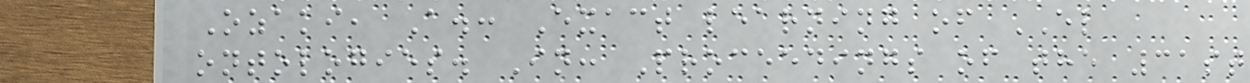Ozaki, A.: Exact learning of EL
ontologies. In: Proceedings of the 31st
